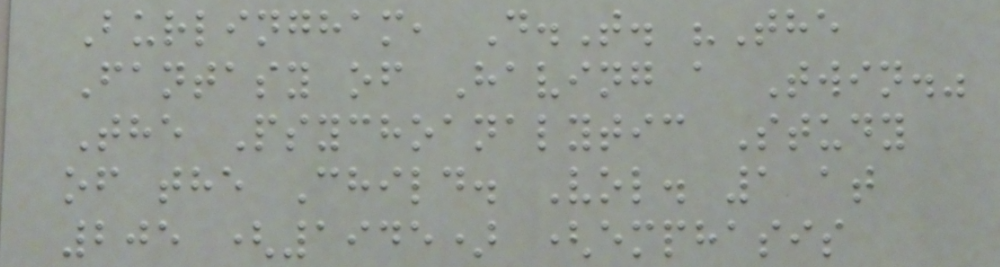Burlingham, D.T. "The
Fantasy of Having a Twin."
The Psychoanalytic Study
of the Child. Vol. 1 at
205 (1945) (emphasis
